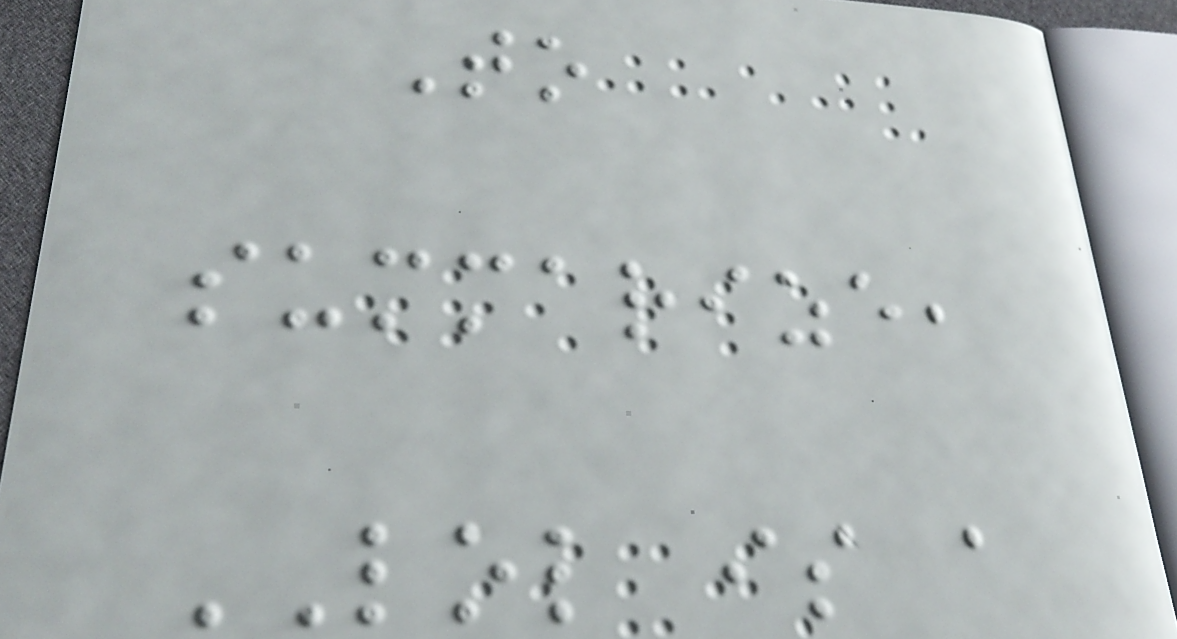To
summarize,
LOL is a
